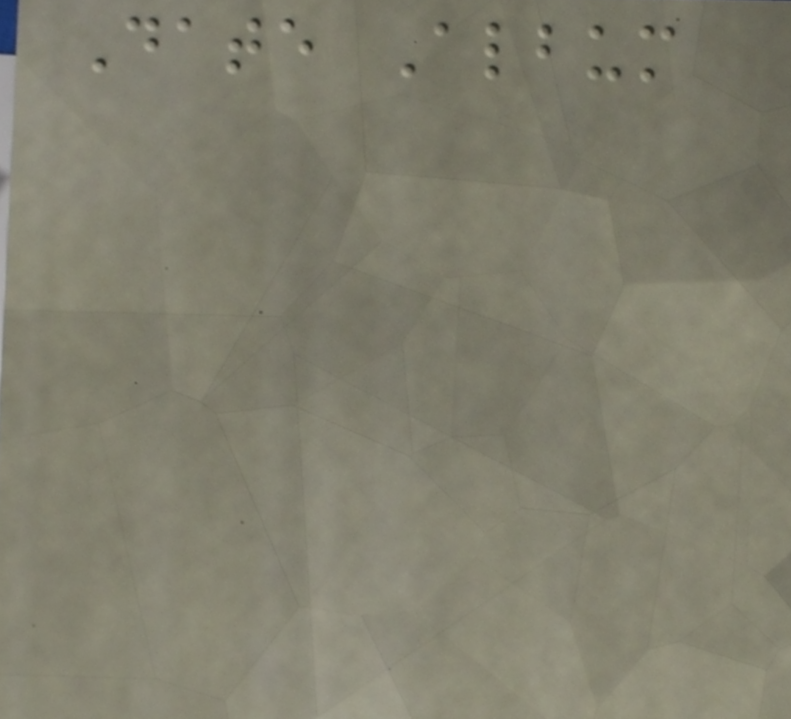Date Album
